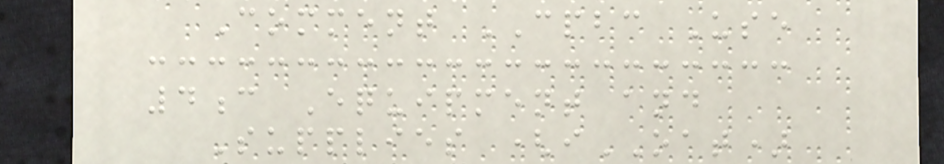Comment CPBC Use
4c Equipment and
Supplies (iOAT)
